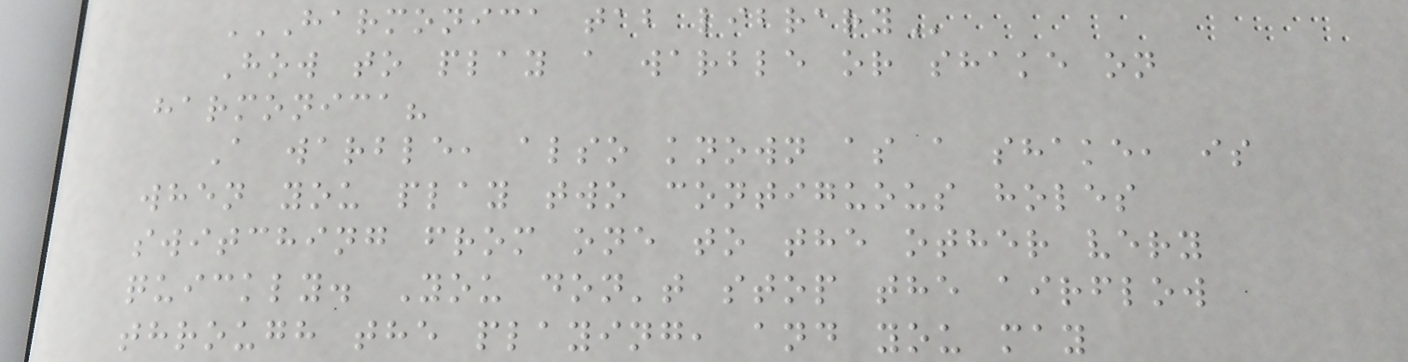HARMONICA TAB LIBRARY
How to play a warble or shake on
harmonica?
A warble, also known as a shake, is
when you play two contiguous holes
switching from one to the other very
quickly. You don't stop the airflow
through the playing, and you may
